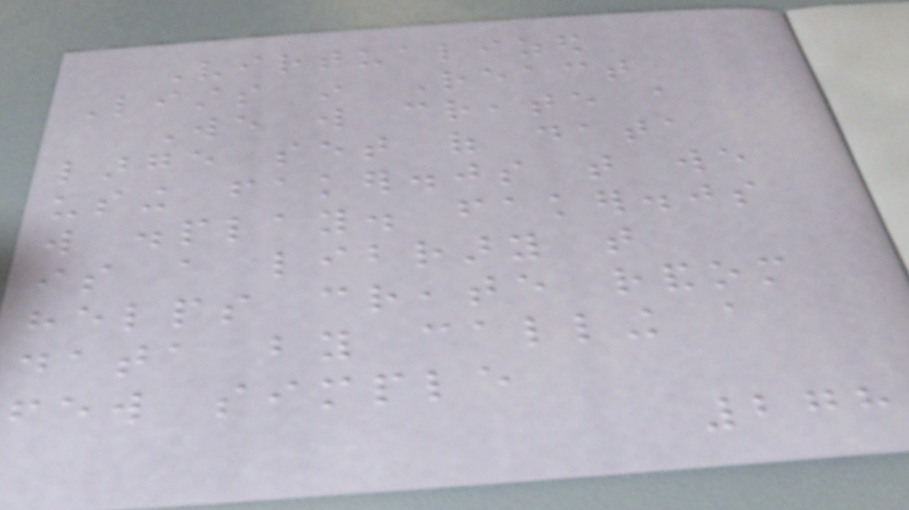Virtualized
Lists in React
We will create a
large set of data
using faker.js that we
will display. faker.js
is a library that
helps create random
data by calling a
few simple
278
